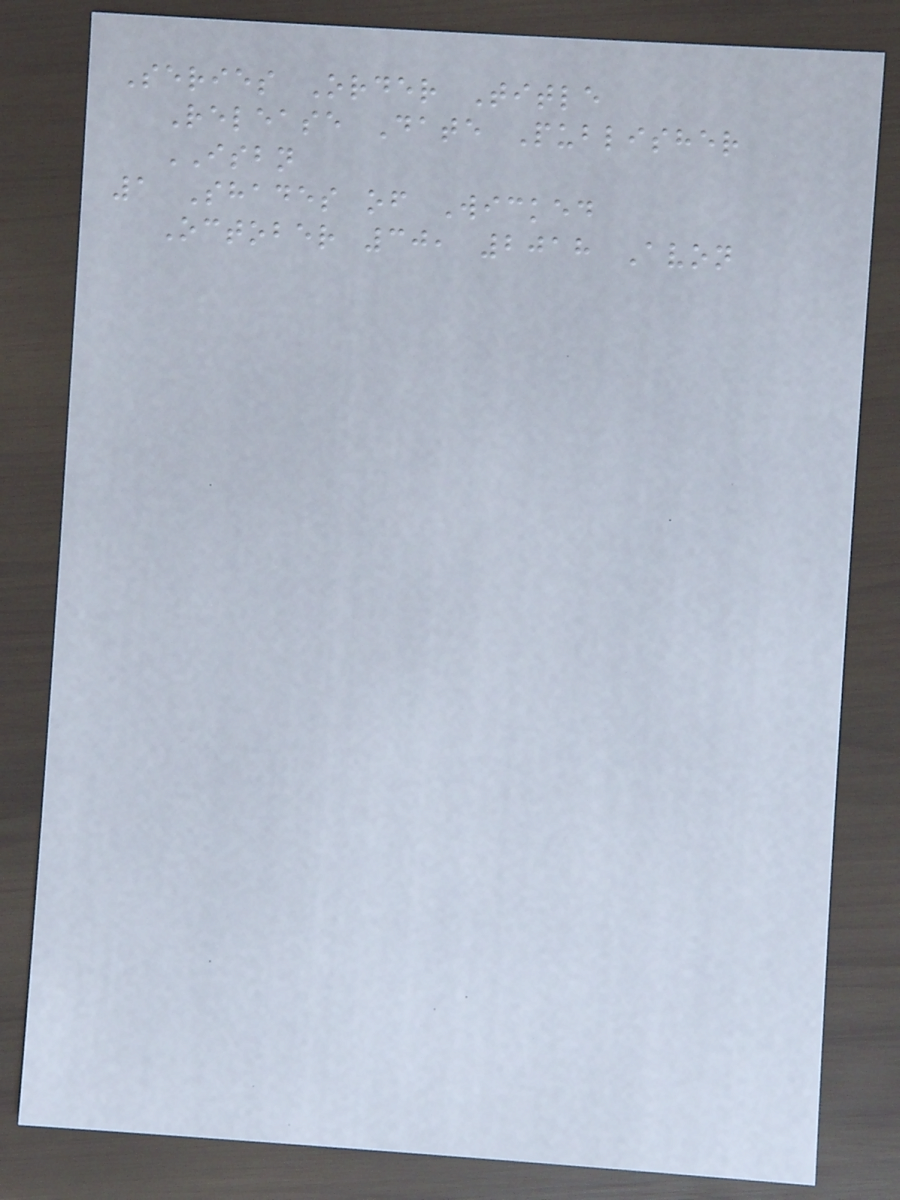Series Order Title
Release Date Publisher
ISBN
1 Shades of Wicked
October 30, 2018 Avon
